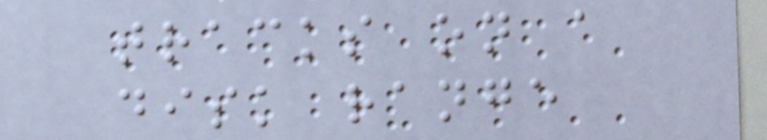tracks on a
disk range
